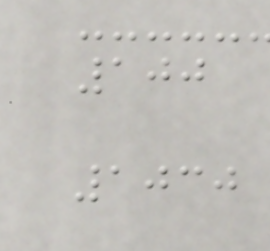100
1030
